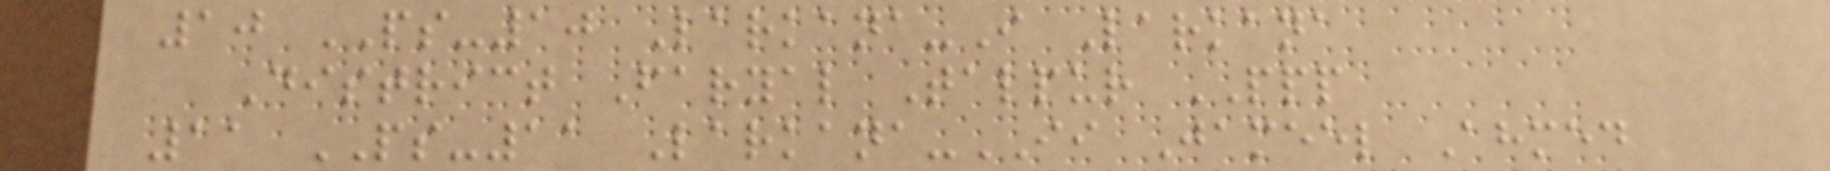10 PS-10 Larkana-I Larkana
District Faryal Talpur PPP
11 PS-11 Larkana-II Jameel Ahmed
